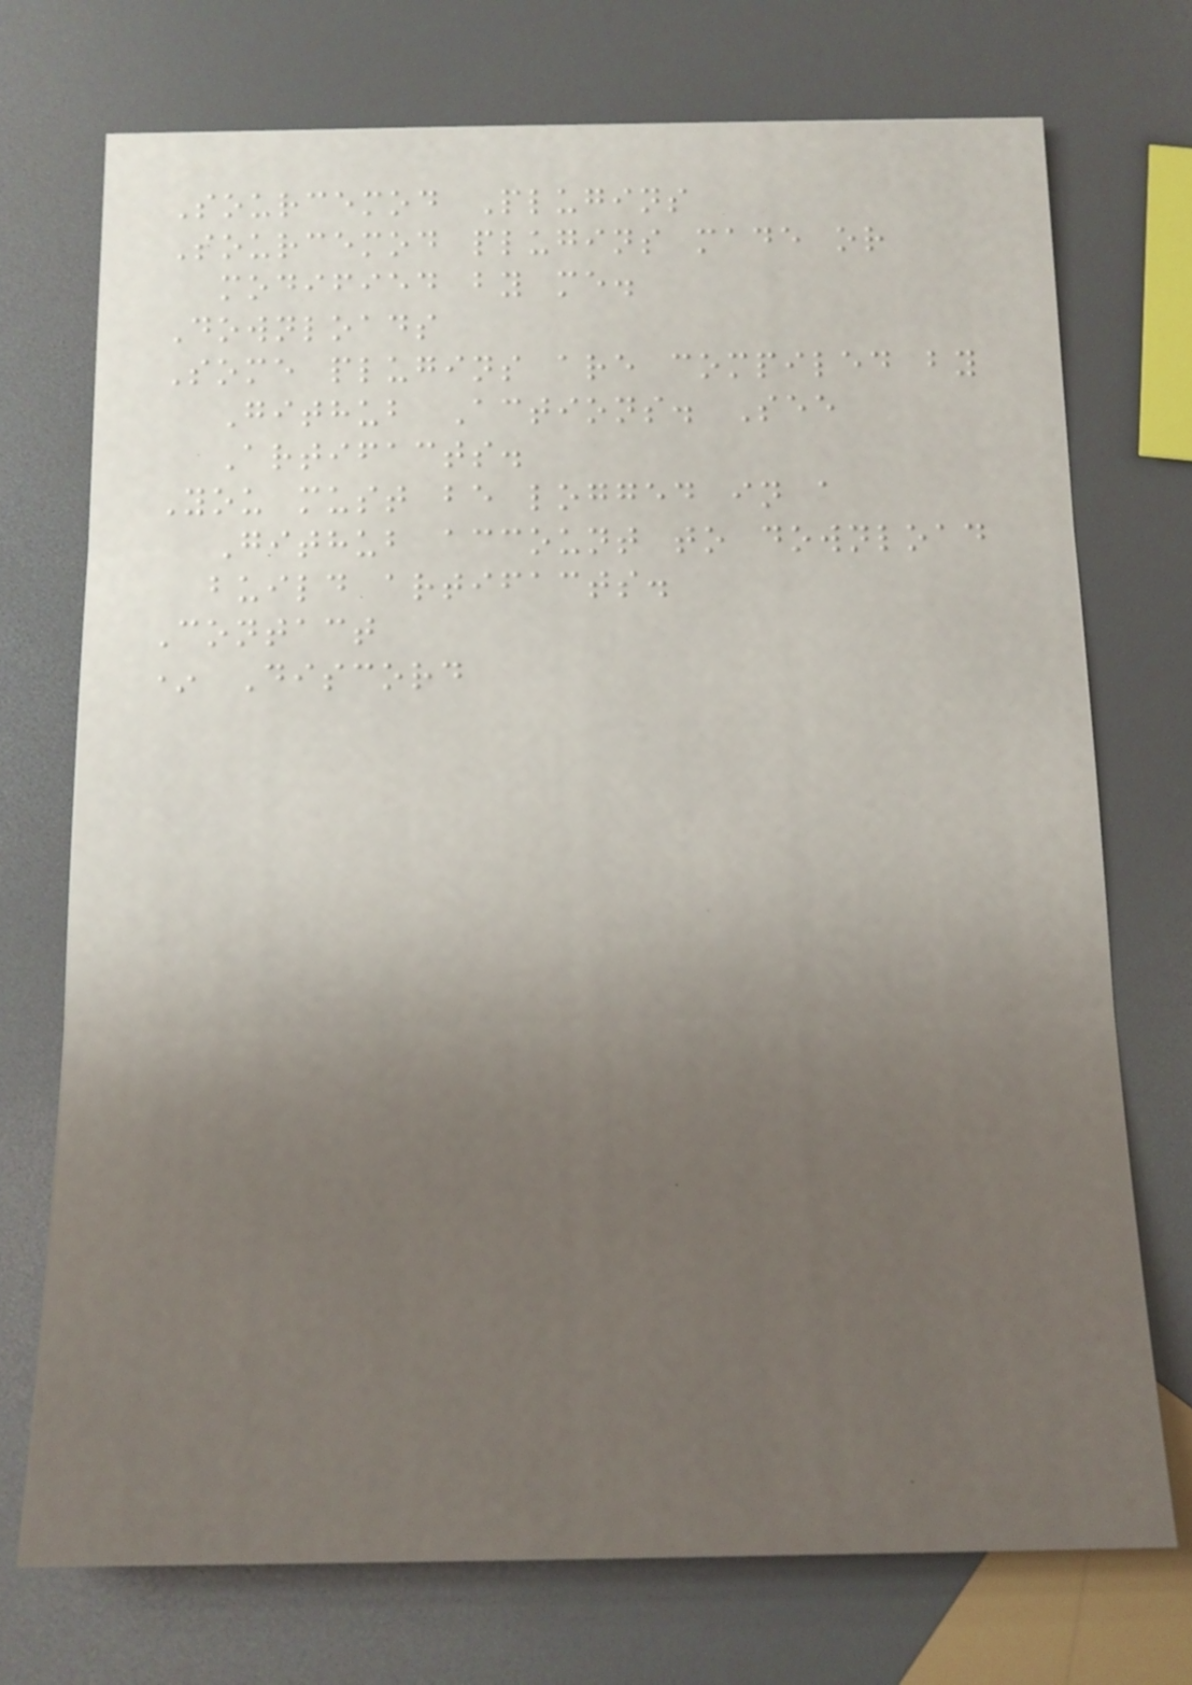Sourcemod Plugins
Sourcemod plugins made or
modified by me.
Downloads
Some plugins are compiled by
Github Actions. See
Artifacts.
You must be logged in a
Github account to download
build artifacts.
Contact
* Discord
